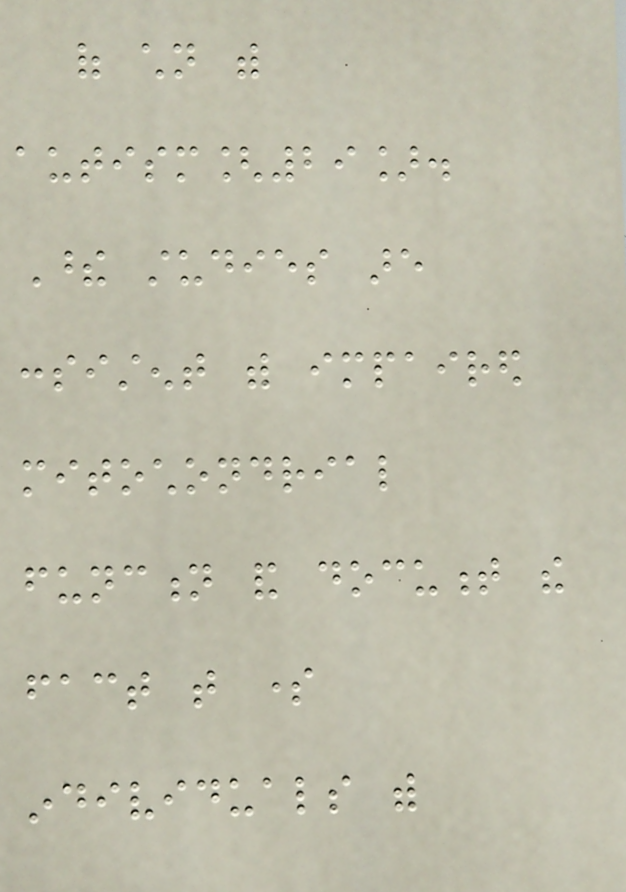of children with
autism[29].
These studies are
consistent with impaired
mitochondrial
function and document the
fact that some
individuals with
